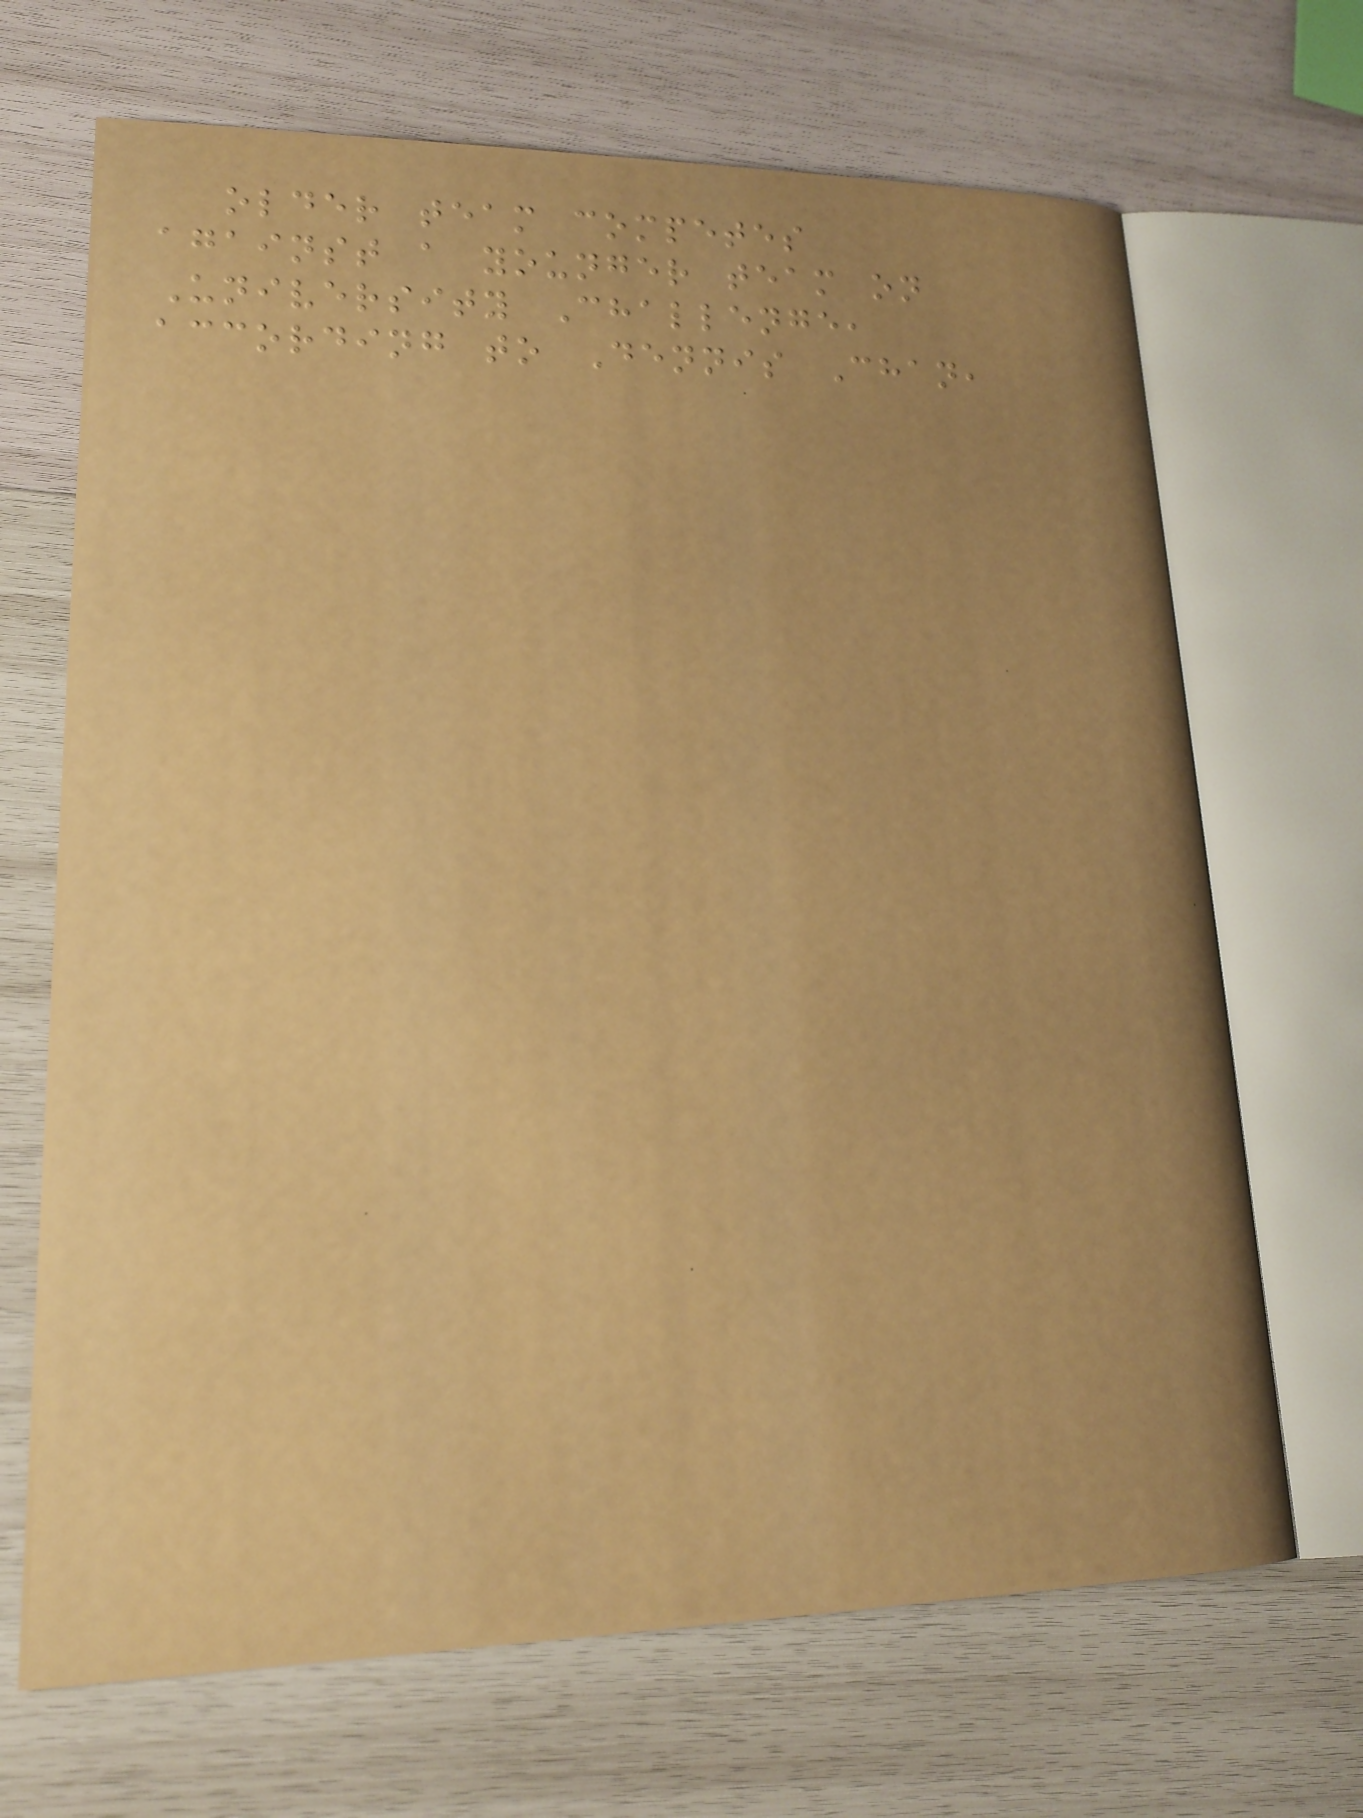older team competes
against a younger team on
University Challenge,
according to Dennis Chan,
